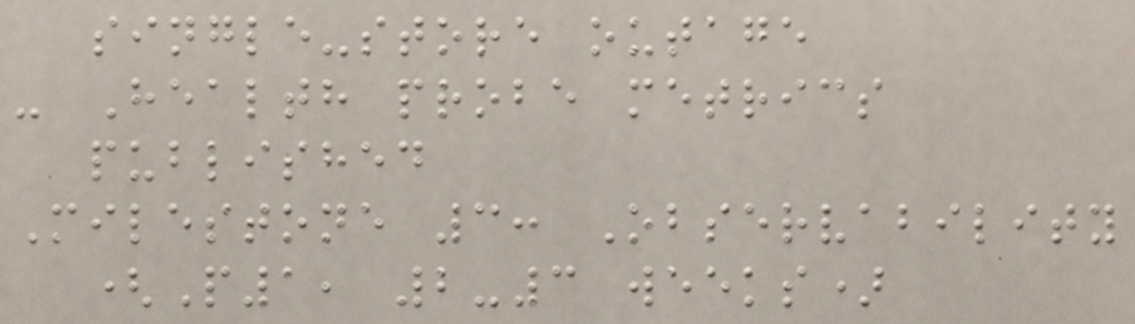single-store outage
- Health probe metrics
published
Milestone 3: Observability
(P1, 2-3 weeks)
